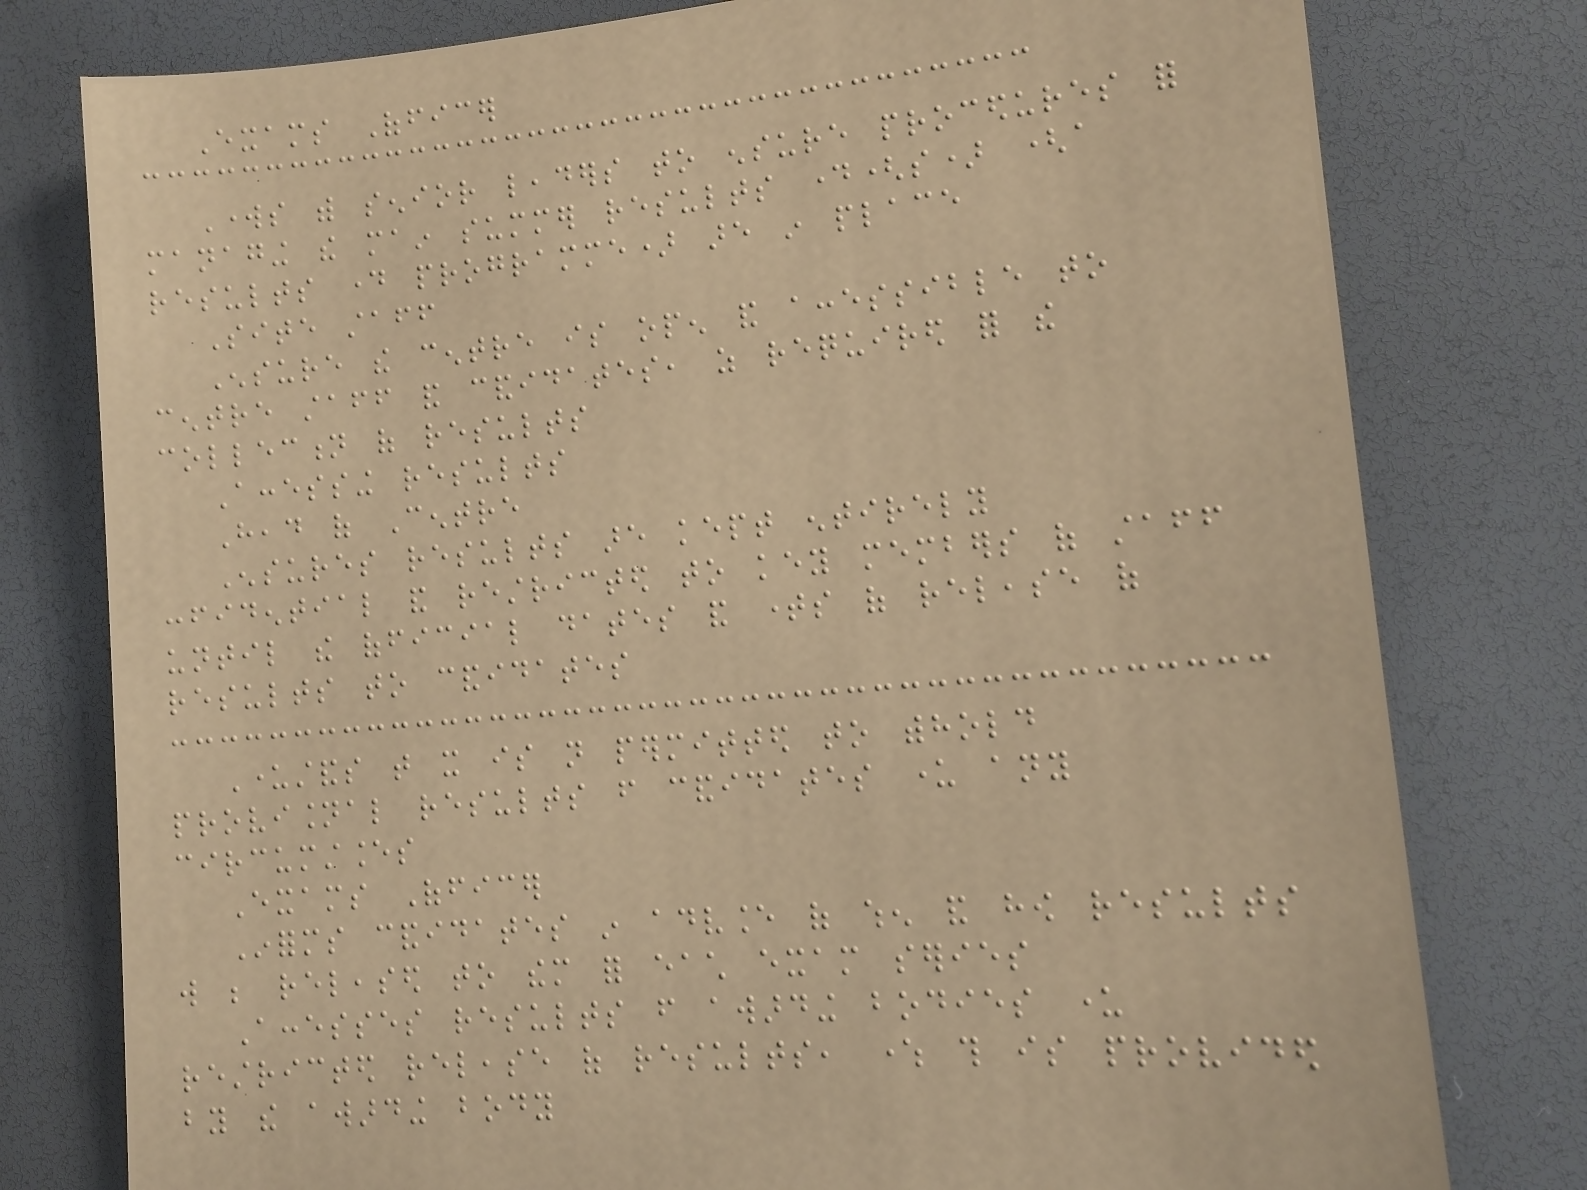Exams Officer
Works with senior leaders to ensure procedures for
managing the main summer results day(s) (a
results day programme) are in place
Site staff
Ensure the centre is open and accessible to
centre staff and candidates, as required for the
collection of results
Accessing results
Head of Centre
Ensures results are kept entirely
confidential and restricted to key members of staff
until the official dates and times of release of
results to candidates
Understands that it is not permitted to withhold
provisional results from candidates under any
circumstances
Exams Officer
Informs candidates in advance of when and how results
will be released to them for each exam series
Accesses results from awarding bodies under
restricted release of results, where this is provided
by the awarding body
